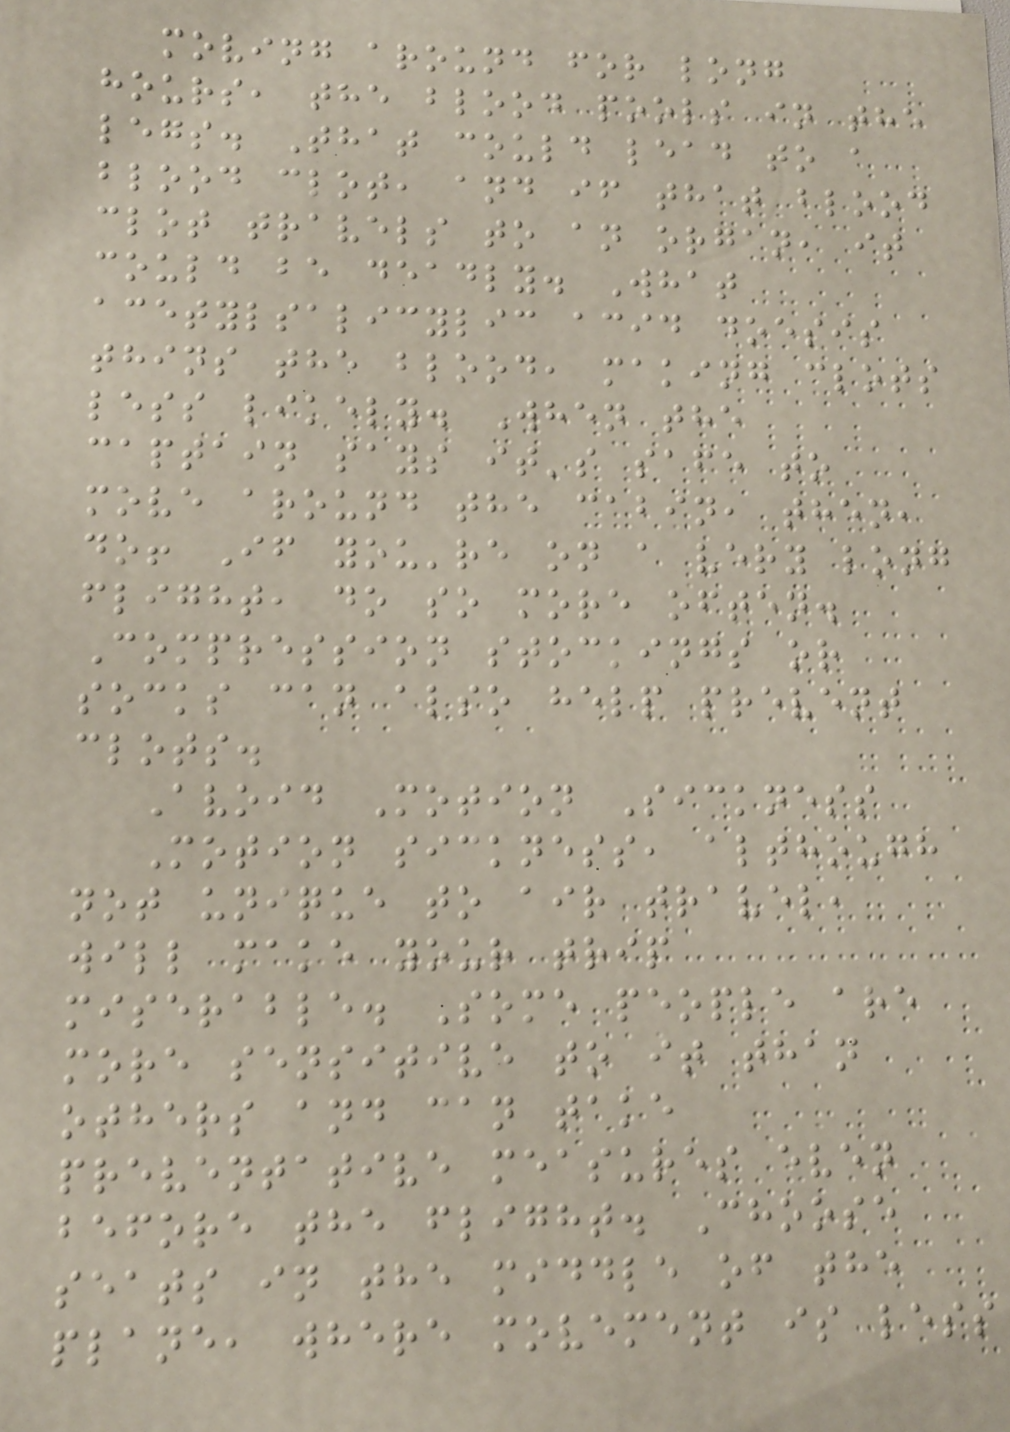moving around for long
hours, the blood pools in the
legs. That could lead to a
blood clot, and if that blood
clot travels to an organ, it
could be deadly. What
acetylsalicylic acid doesis
thins the blood, making clots
less likely. When the
captain says it's safe to
move around the cabin, then,
do! If you're on a very long
flight, do so more often.
Compression stockings or
socks can also help prevent
clots.
Avoid Motion Sickness
Motion sickness, although
not unique to air travel,
will make your trip
miserable. Some people are
more sensitive to it than
others and can take
preventative measures even
before the flight. Choose
seats in the middle of the
plane, where movement is less
